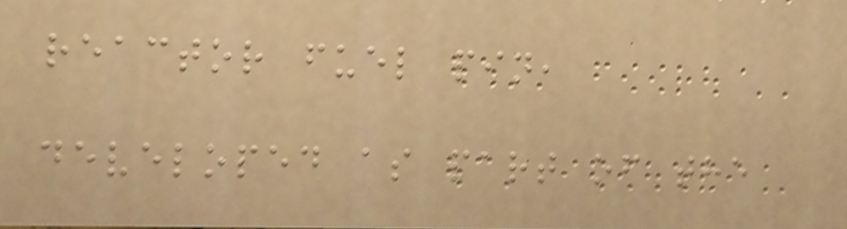reactor fuel pin,
developed as part of the
